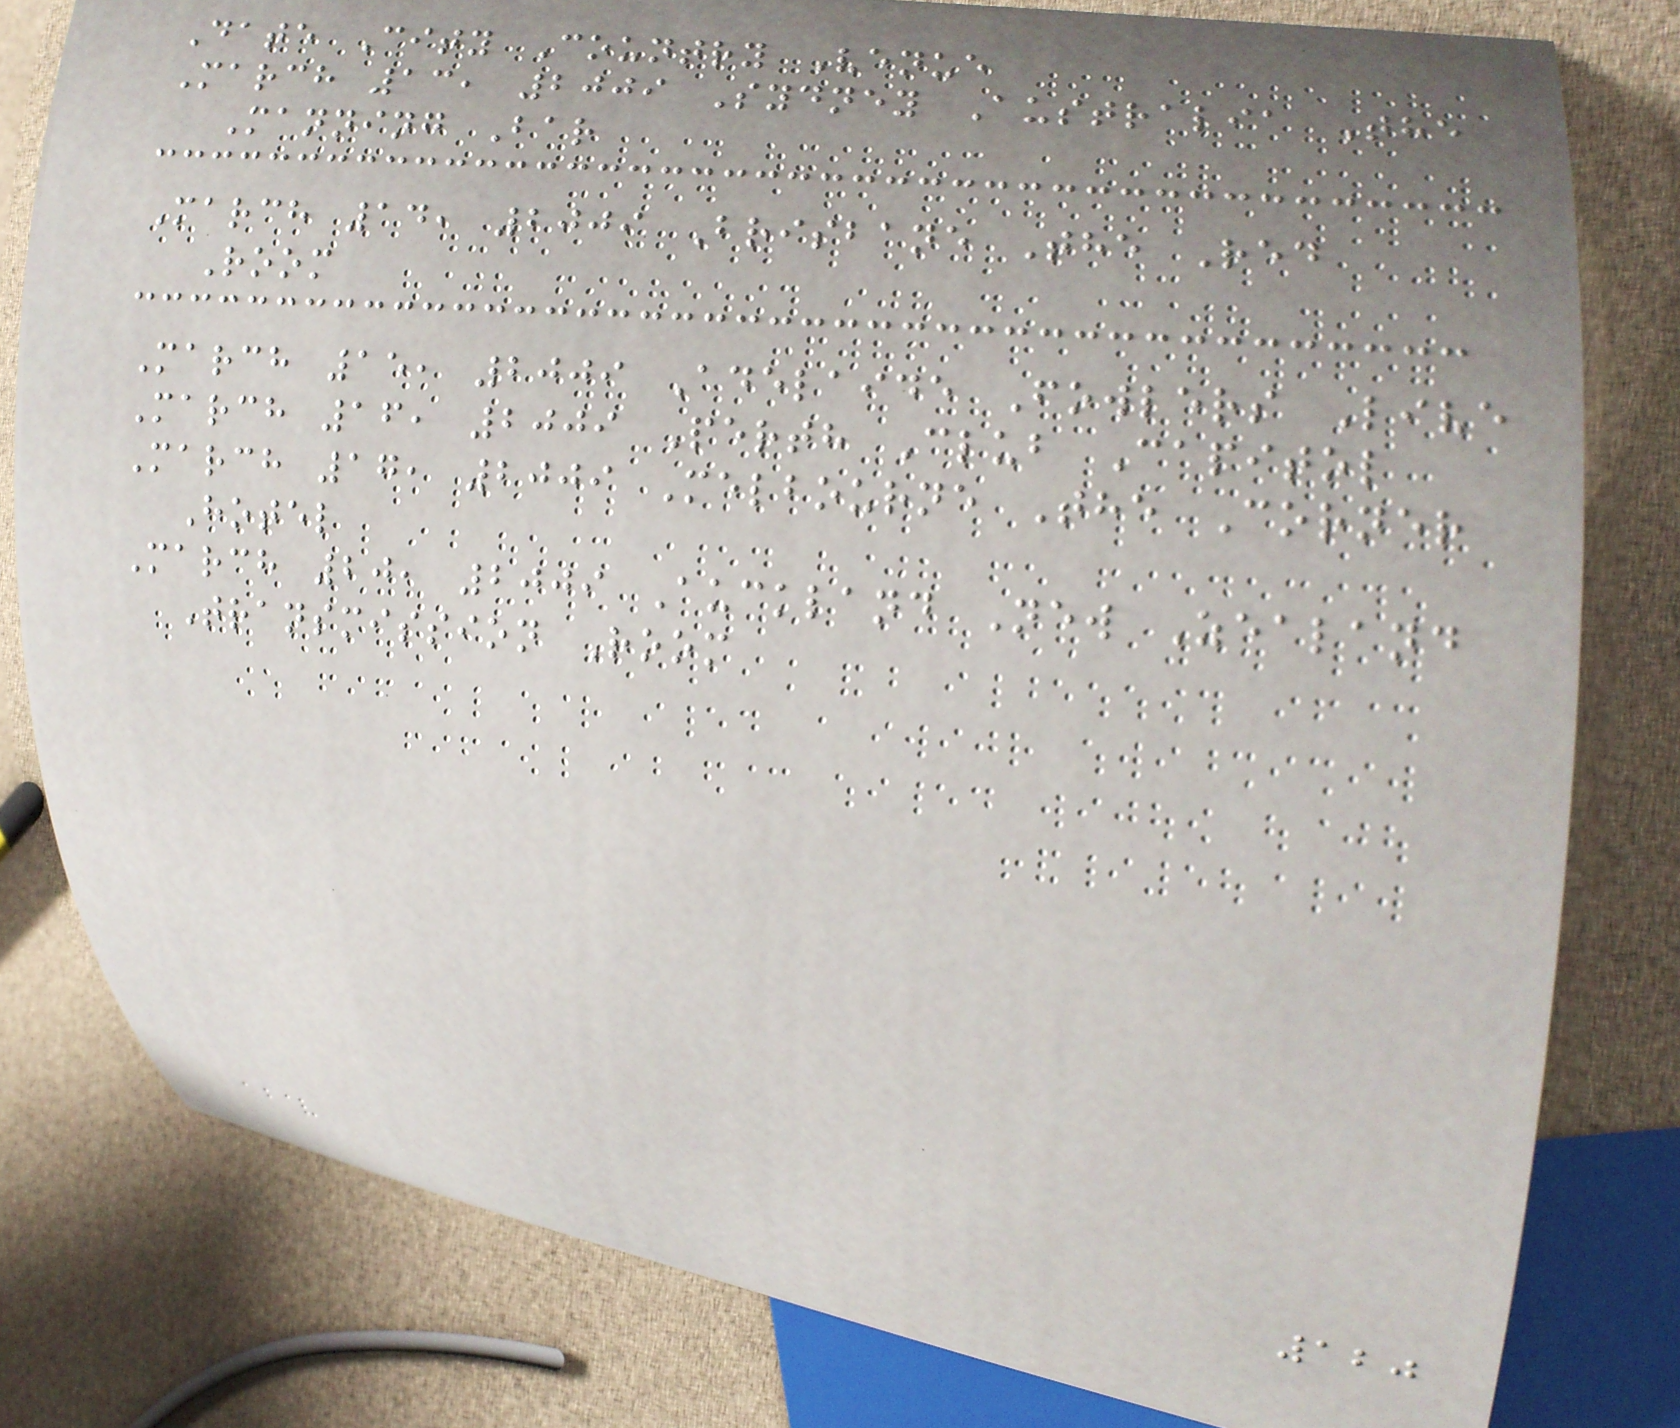Date City Country Venue
March 13, 2009 Sydney Australia The
Manning Bar
March 14, 2009 Brisbane The Red
Room
March 15, 2009 Adelaide Fowlers Live
March 16, 2009 Perth Club Capitol
March 17, 2009 Melbourne The Corner
Hotel
March 20, 2009 Auckland New Zealand
Transmission Room
120
